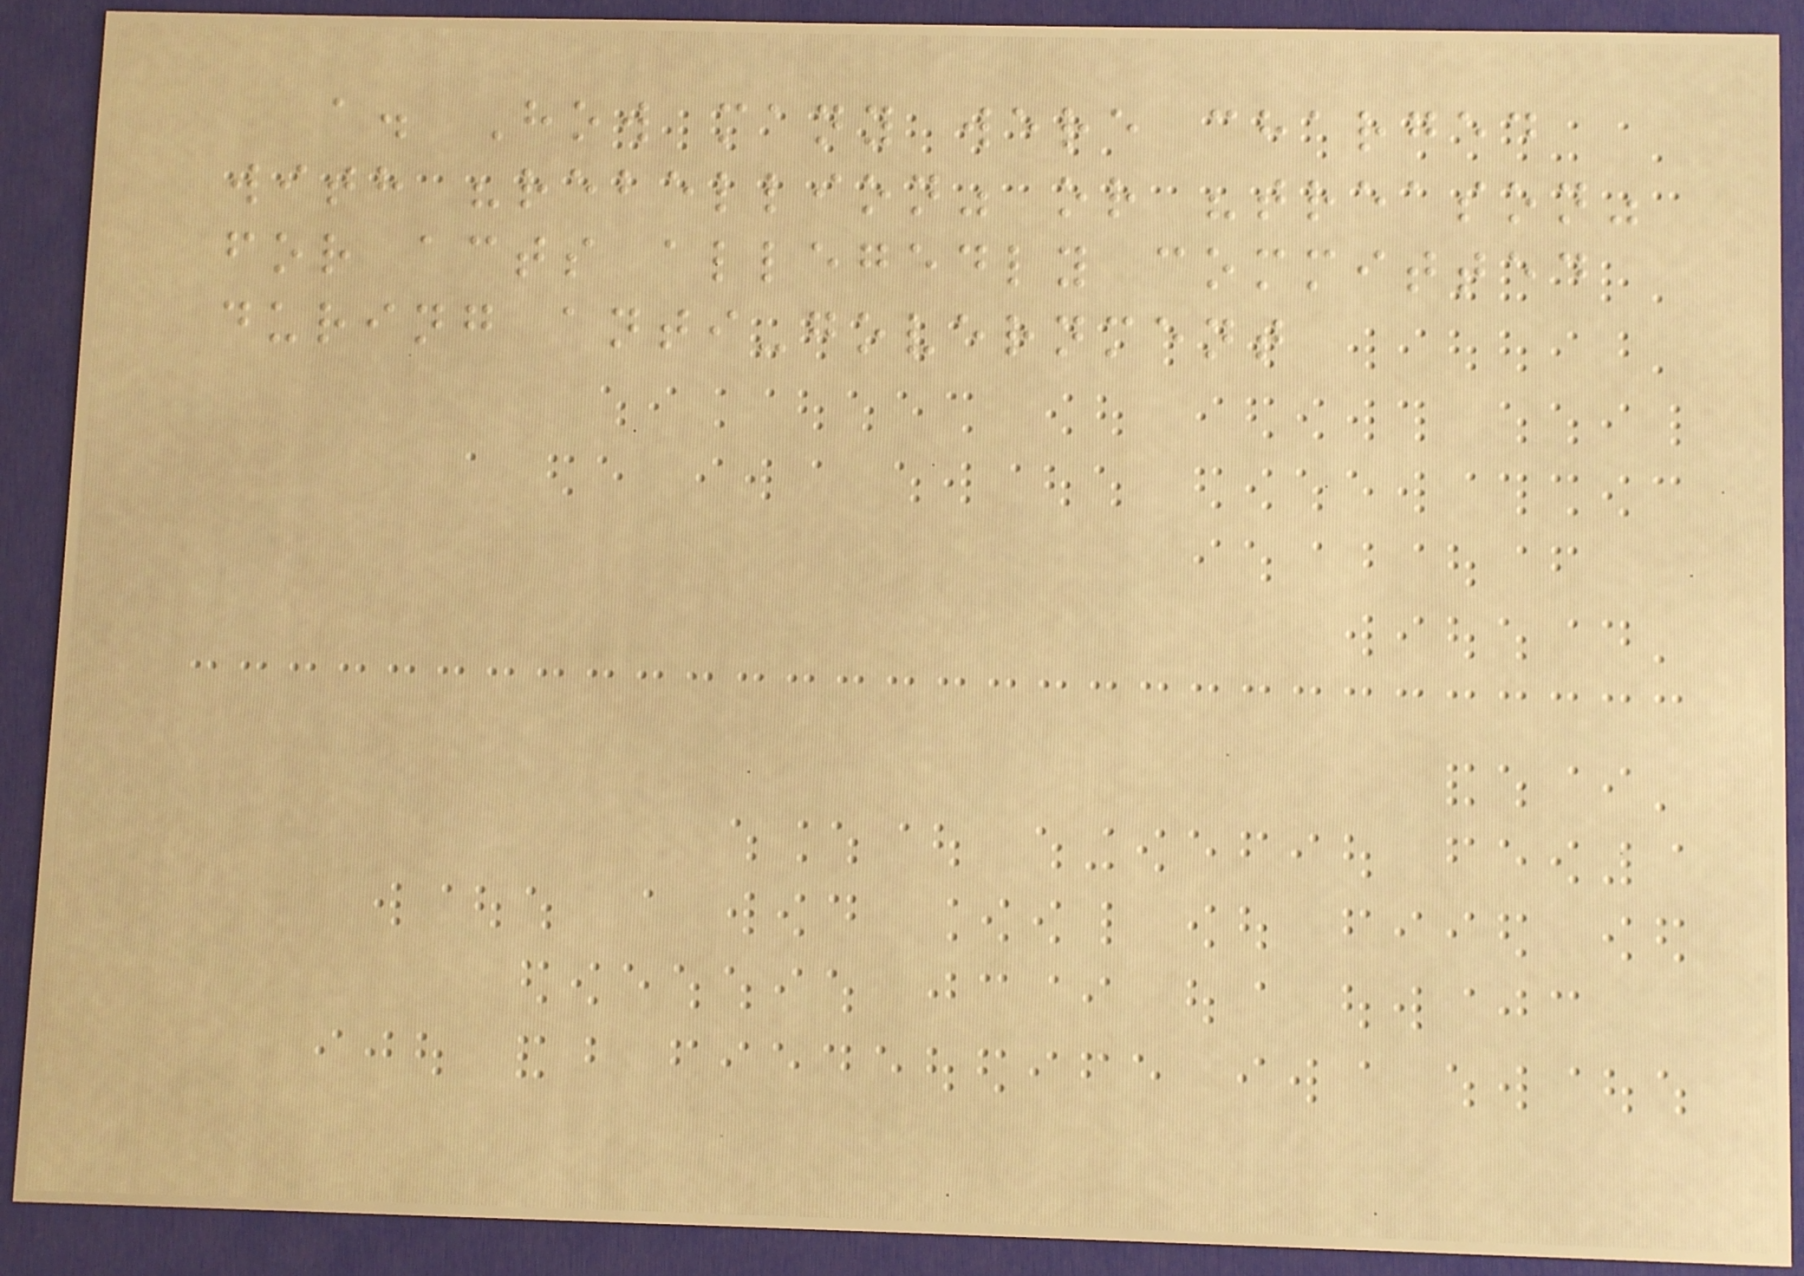a. How many were charged
with "rebellion" or "treason"
for acts allegedly committed
during anti-government
